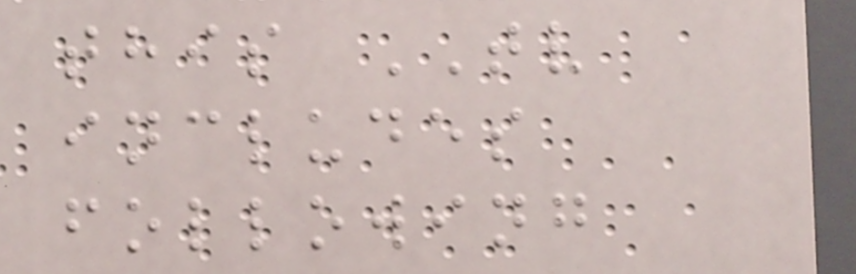this TV
includes
following
